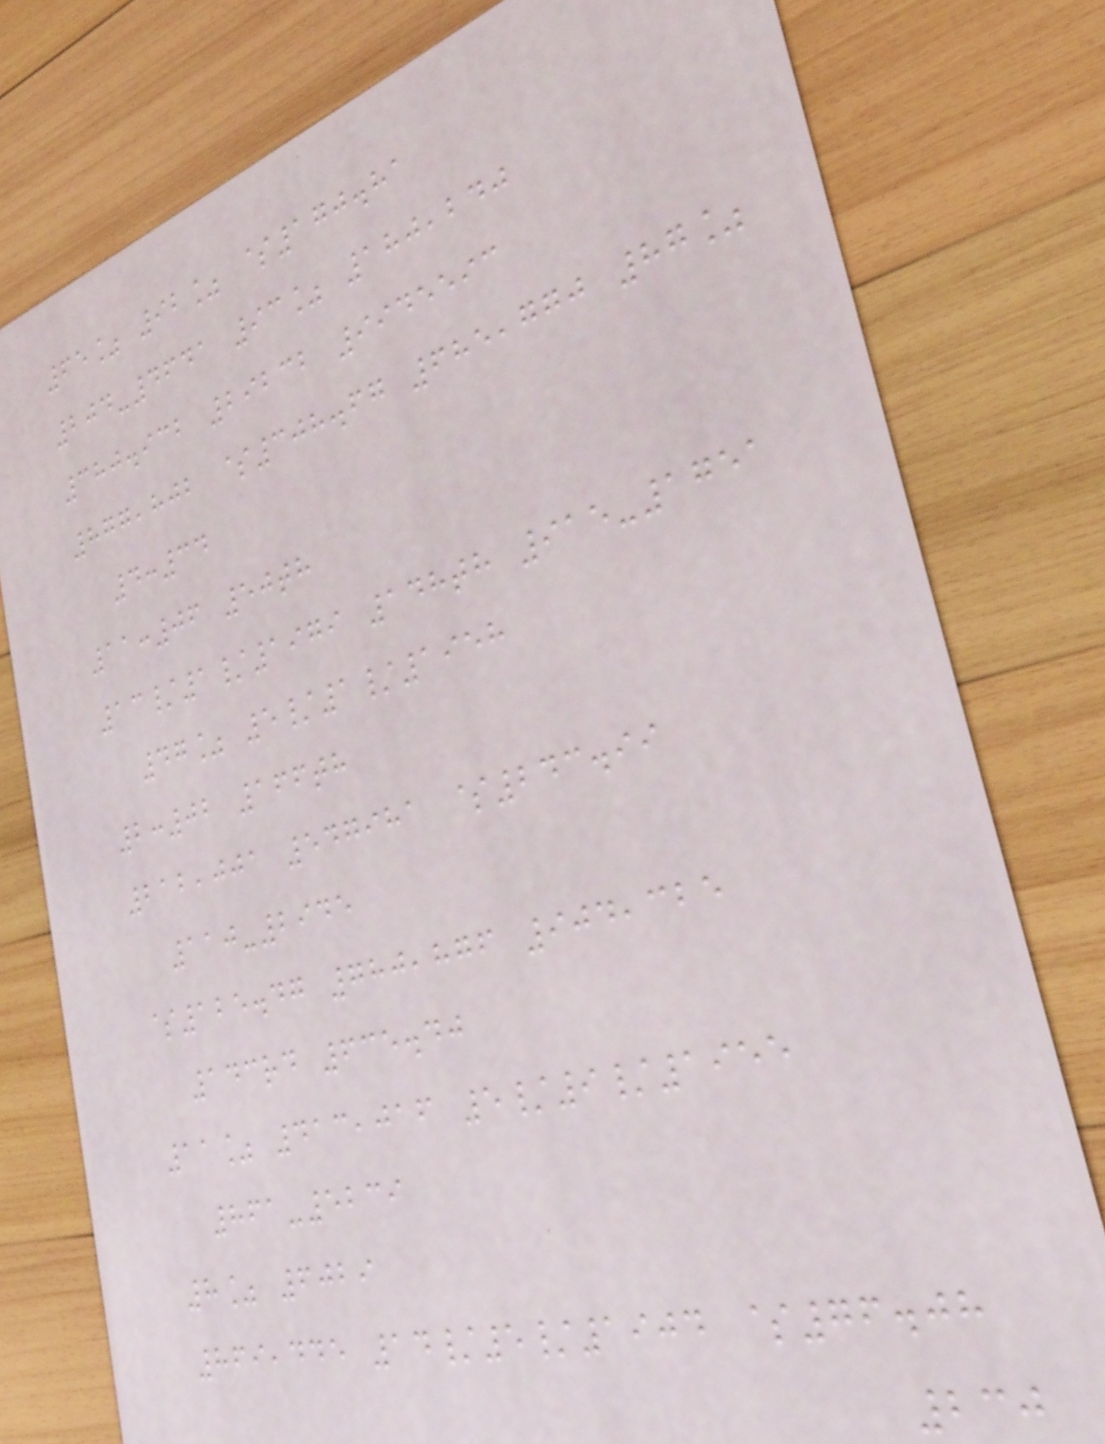65% 92% $170.81
204-4641 93% 180,240
380.932 29232 9945593
877,802 $308.67 685,770 87%
4:34
11:06 50th
13/1/1979 148th 915-1751
47% 5/1/1958
2:02 166th
212,001 547981 $243.99
110-2945
$125.47 780,876 904,325
143rd 635.40
11% 413,016 5/9/1955
861-5239
8% 6029
869,445 14/5/1904 $76.08
230
